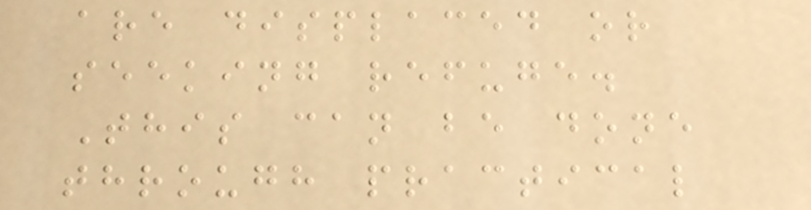are displaced or
seeking refuge.
This can be done
through practical
